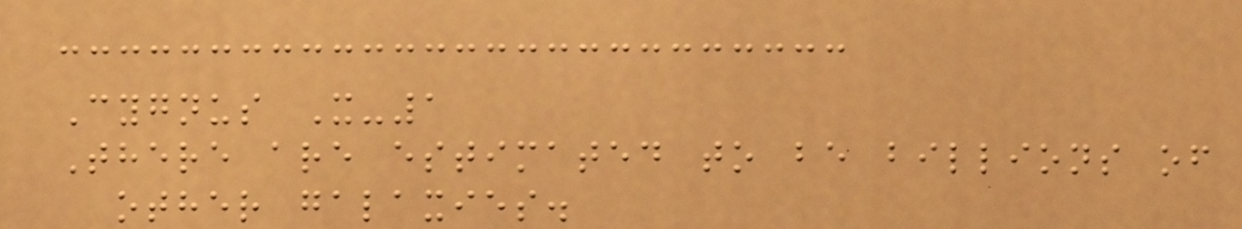Cygnus X-1
There are estimated to be billions of
other galaxies.
